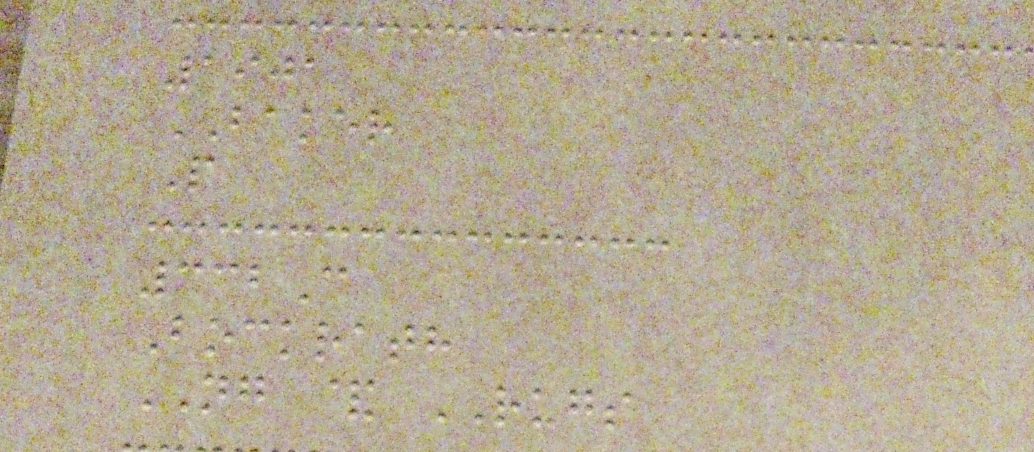1901
BAKER
P
332C
Bockrath
NG & RUGS
